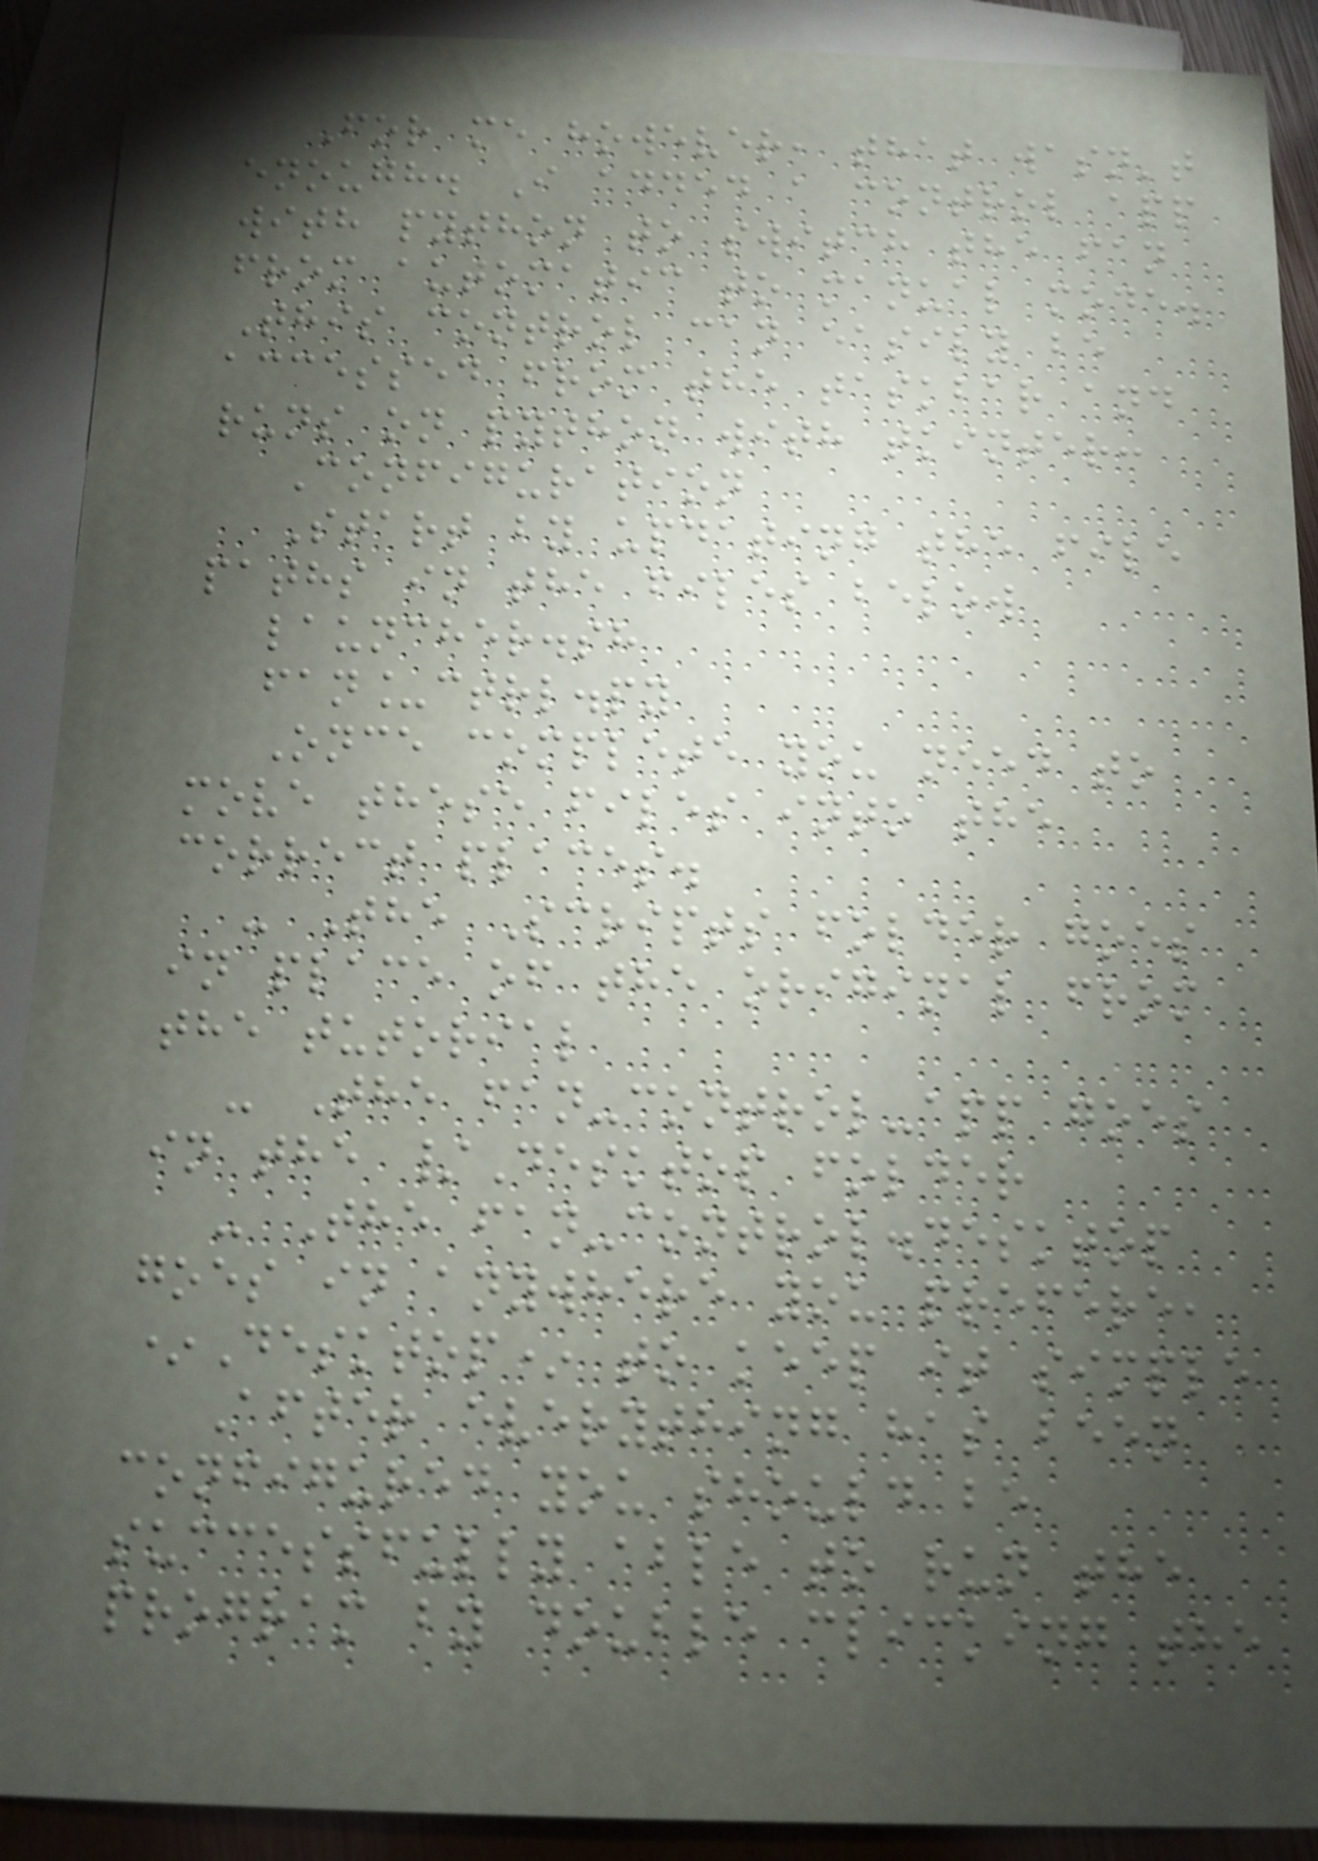For me however, that wasn't
enough. I added a control app
with python to switch the fan
from automatic to manual mode.
This control can easily be
accessed from the taskbar and
runs on python with tkinter:
Configuration
Start by updating the file
paths in the files below
launcher.sh
fan_ctrl.py
Once complete you need to
move these files into the
correct places.
- The Scripts folder goes
in place of the original from
the tutorial
- The fan-control-app goes
in the /Desktop folder
- The fan-control.desktop
goes in anywhere you prefere,
*Desktop* to keep it simple
After everything has been
configured you should be
successfully able to run the
program by double clicking the
